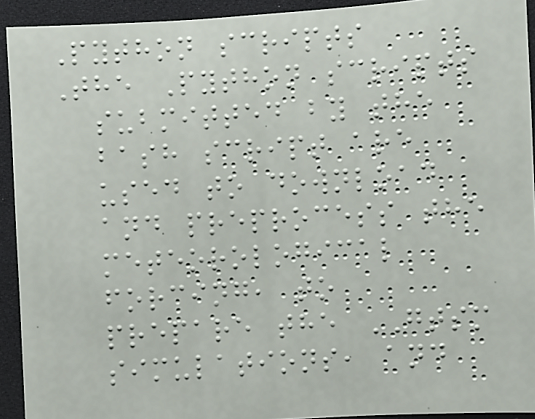Python scripts
The Python scripts
submitted by the
bash script are
used to download
and preprocess the
meteorological
forcing, to
prepare the GTSM
simulations, and
